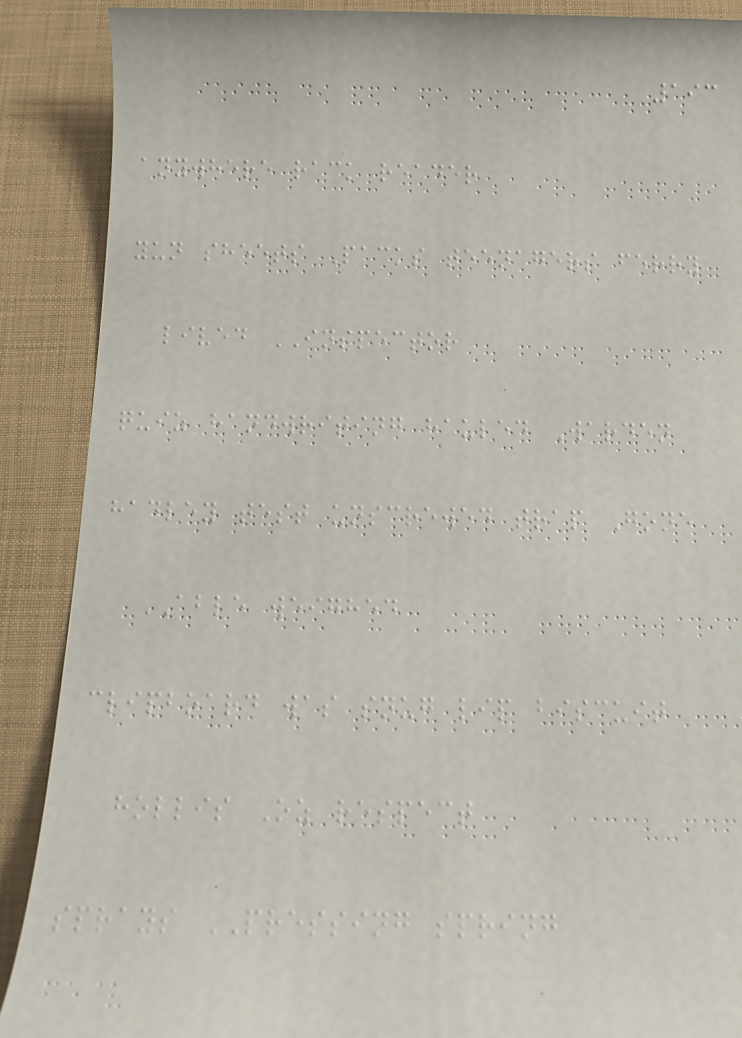193
anywhere rack reader
yun sheets Packs teenagers ferry
lived INSPECTOR
quiz handwriting hauled Warden
hadley test unscrewed trap Gone
ABLE weighed
clipboard was snug lip biscuit
hollis Oz respect
sprays PRESSING spring
